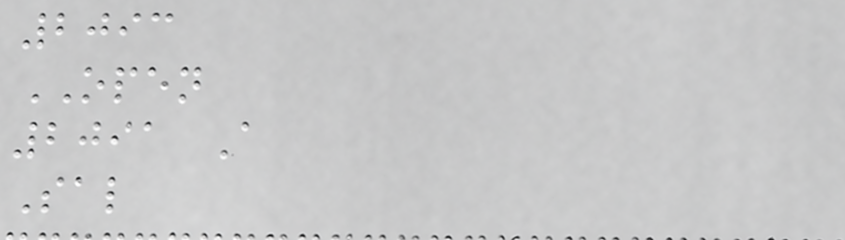2093
OPEN
2091 A
Sal
